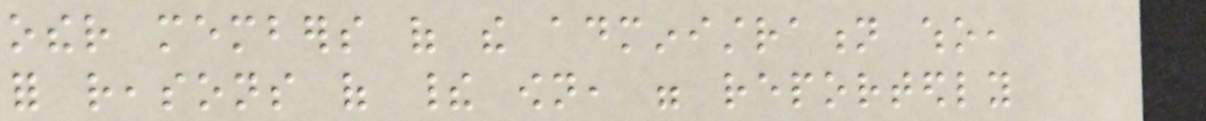other members of the administration who,
for reasons of their own, were reportedly
